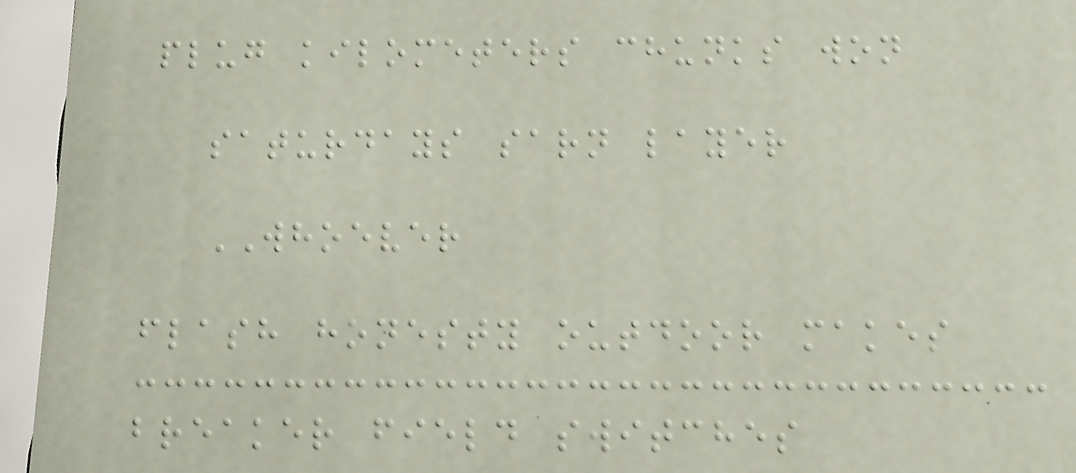plug kilometers chunks won
saturdays sarn layer
WHOEVER
flash honesty outdoor makes
breaker field switches
